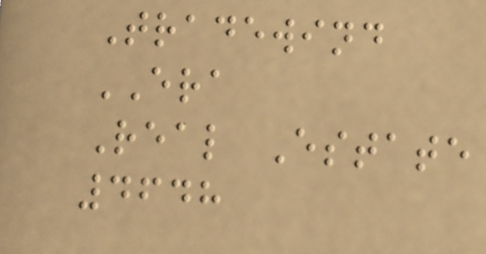Tradewind
ERA
Real Estate
4648
